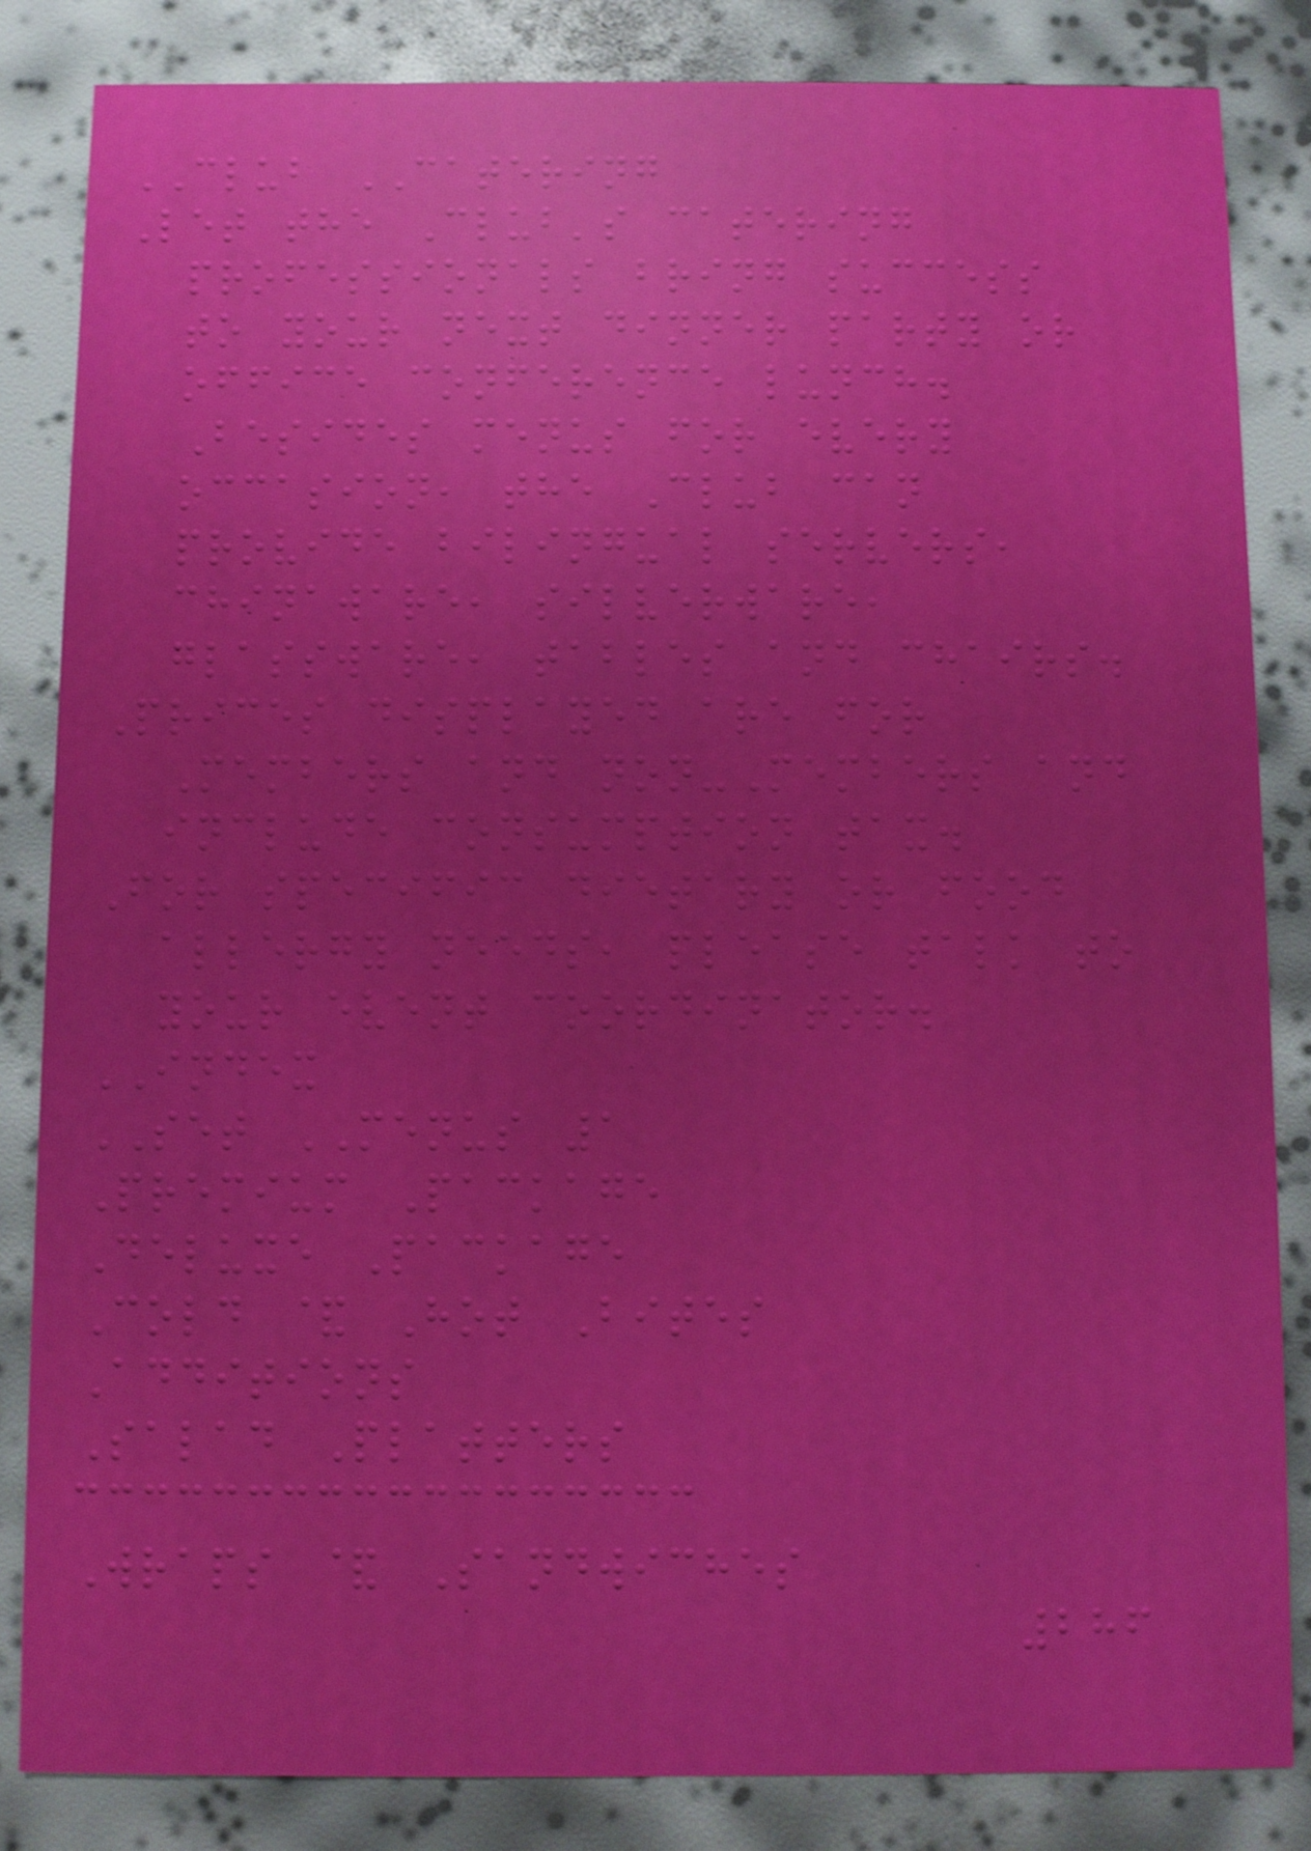CLUB CATERING
Let the Club's catering
professionals bring success
to your next dinner party or
office conference lunch.
Besides menus for every
occasion, the Club can
provide bilingual servers,
chinaware, silverware,
glassware, tables and chairs.
Prices displayed are for
Members and non-Members and
include consumption tax.
For specific dietary or food
allergy needs, please talk to
your event coordinator.
INDEX
SET MENUS 1
Premium Package
Deluxe Package
Cold & Hot Bites
Additions
Salad Platters
Wraps & Sandwiches
286
